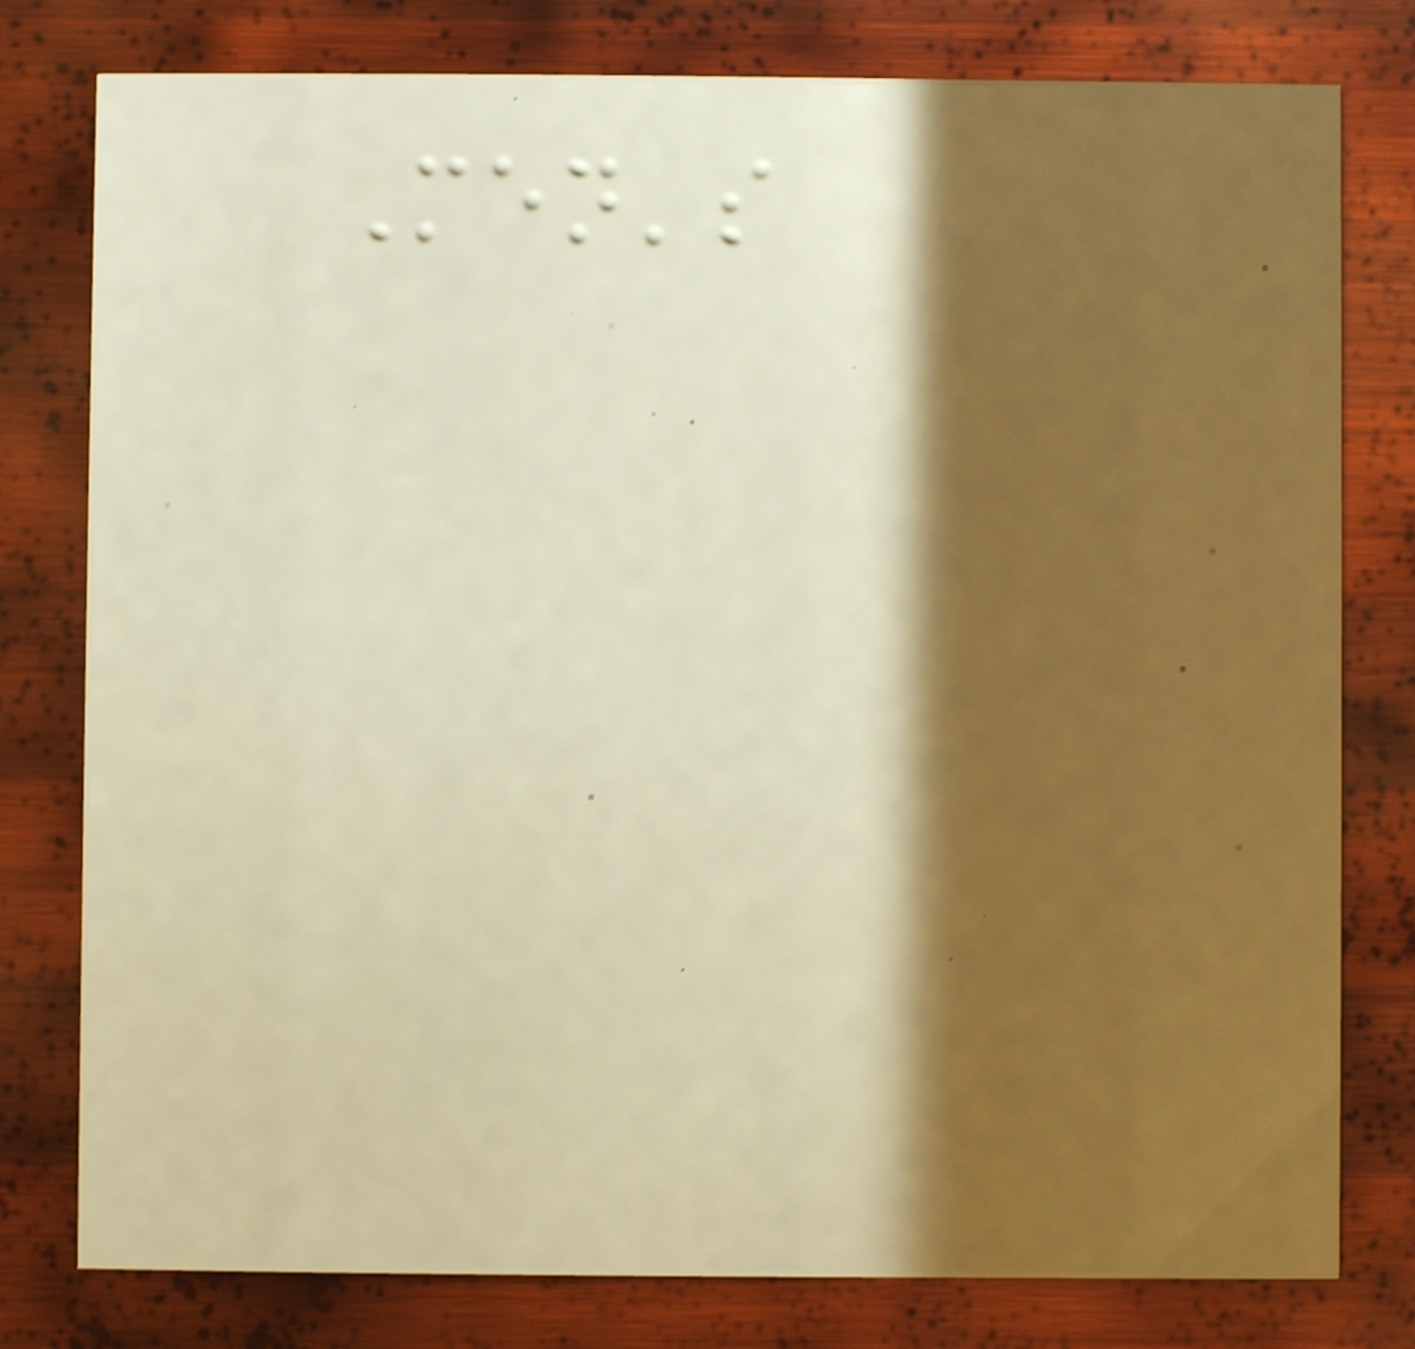Men's
